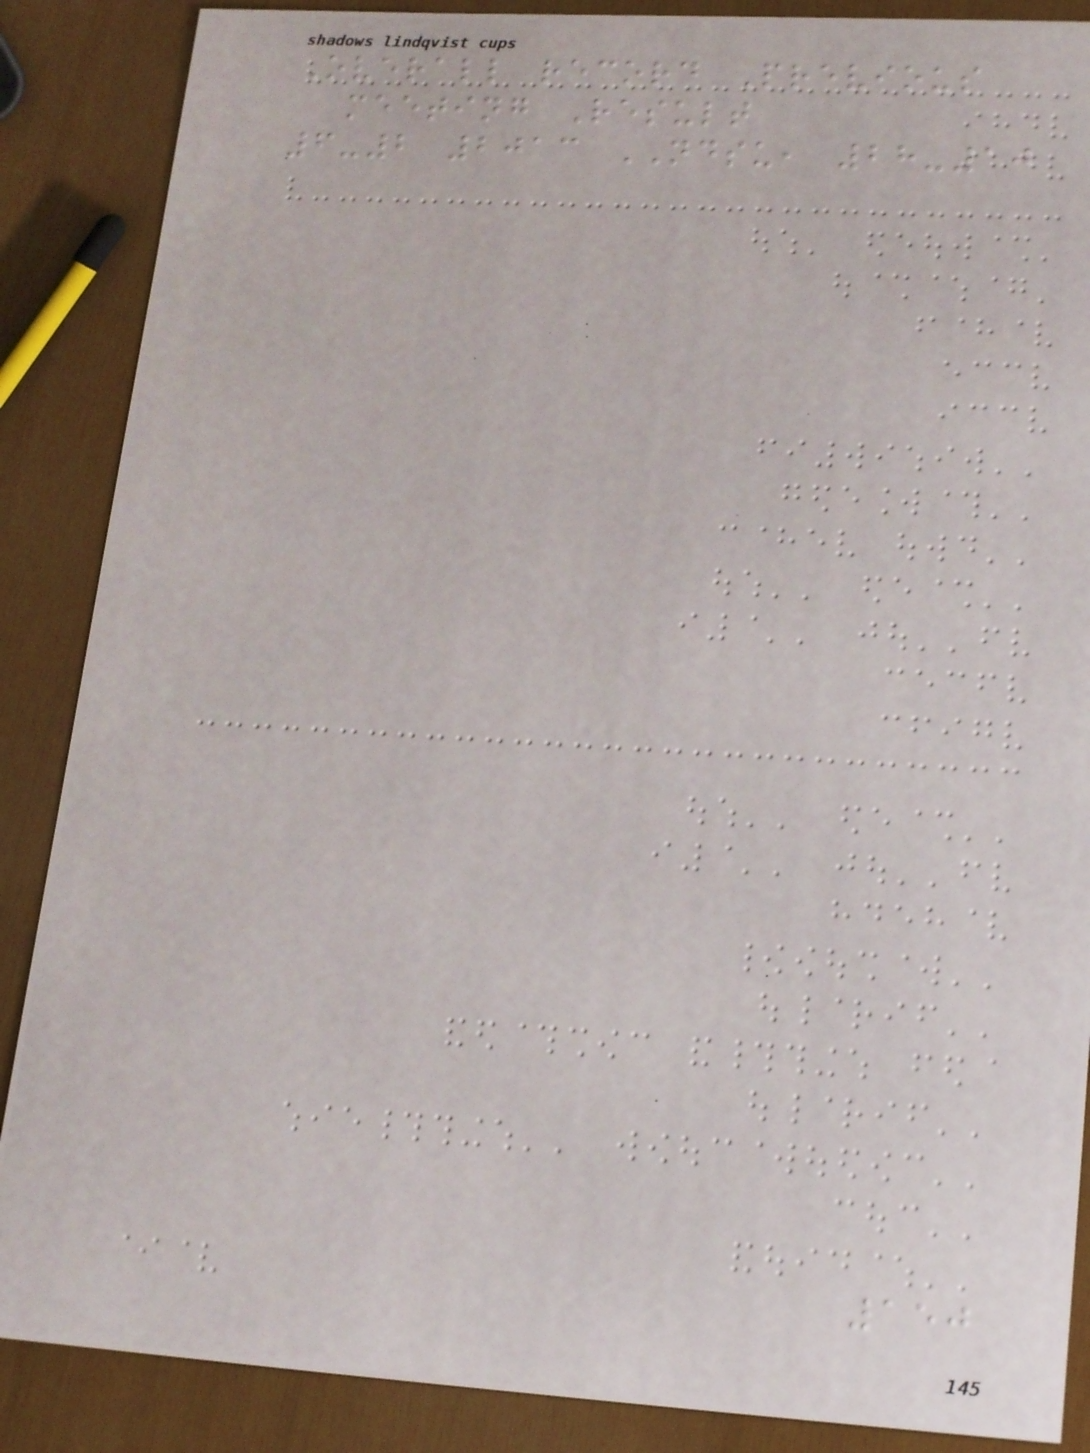Overall record Previous
meeting Result
6-2 2013 NDSU, 28-10
150
